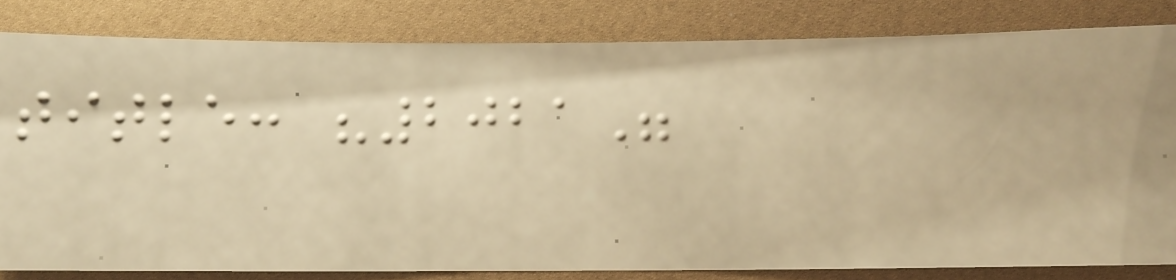title: "2021"
